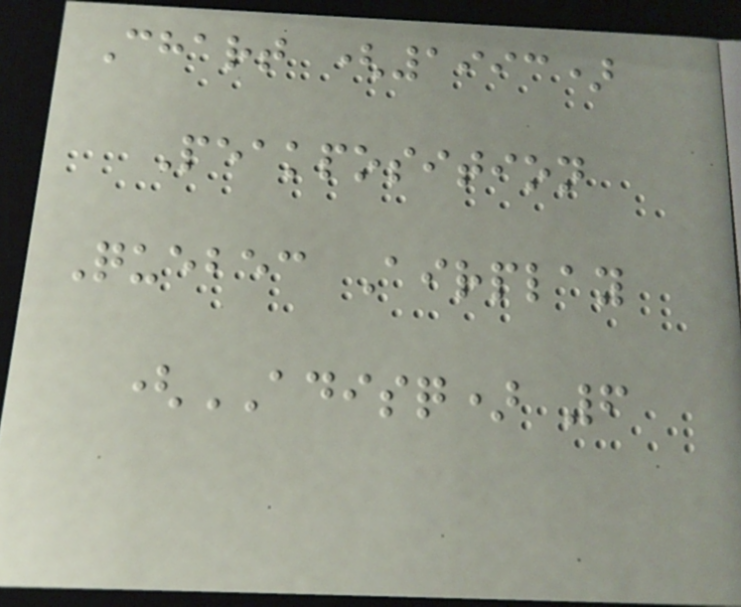Chart (1993)
Peakposition
Quebec Airplay
(ADISQ) 6
